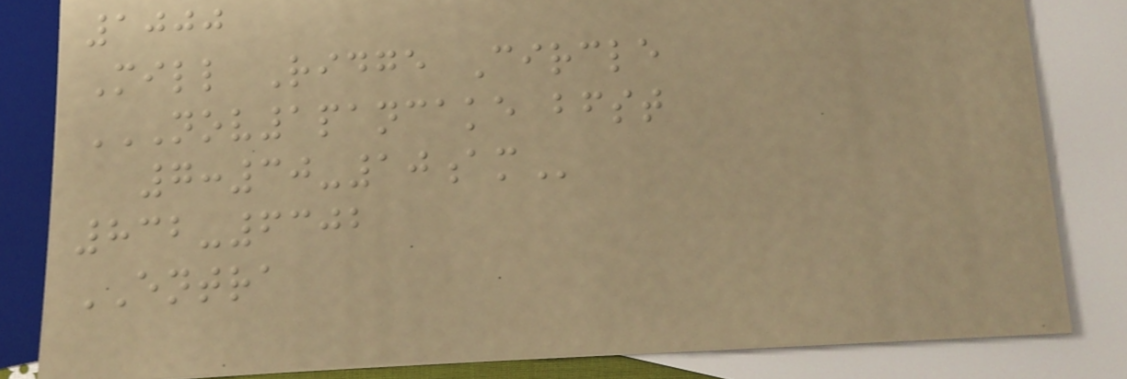1000
Mill Ridge Circle
NOV1PANCAKE BFST
7:30-10AM
832-6302
ENTRA
